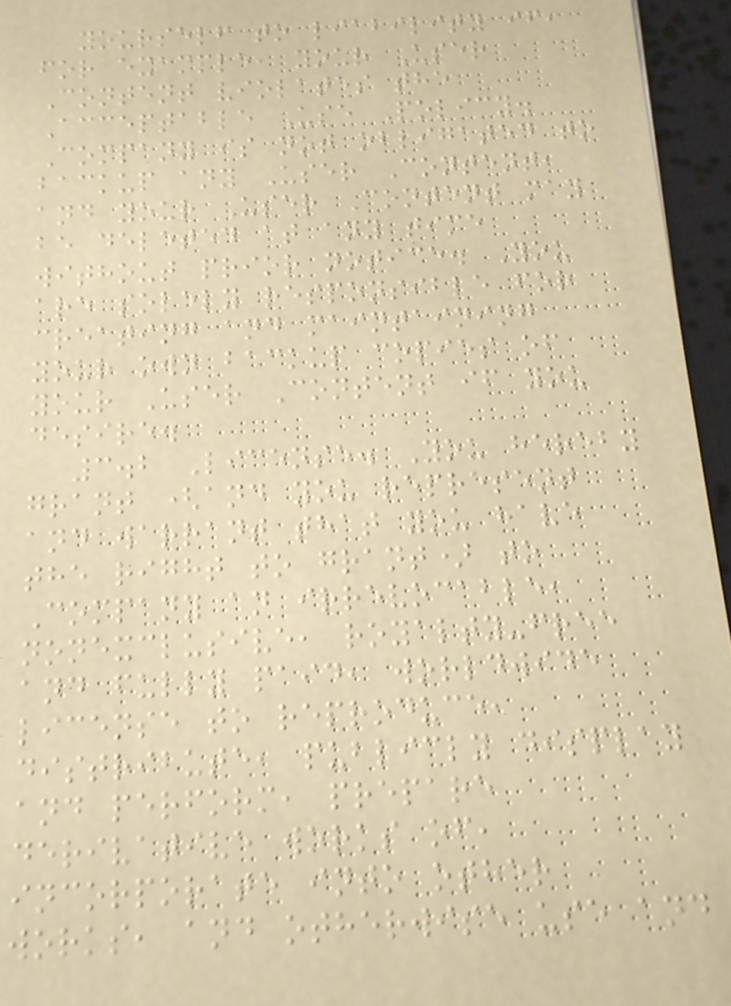yourself to liability if,
for example, your User
Content violates the
Acceptable Use Policy.
Company is not obligated to
backup any User Content,
and your User Content may
be deleted at any time
without prior notice. You
are solely responsible for
creating and maintaining
your own backup copies of
your User Content if you
desire.
3.2 License. You hereby
grant (and you represent
and warrant that you have
the right to grant) to
Company an irrevocable,
nonexclusive, royalty-free
and fully paid, worldwide
license to reproduce,
distribute, publicly display
and perform, prepare
derivative works of,
incorporate into other
works, and otherwise use and
